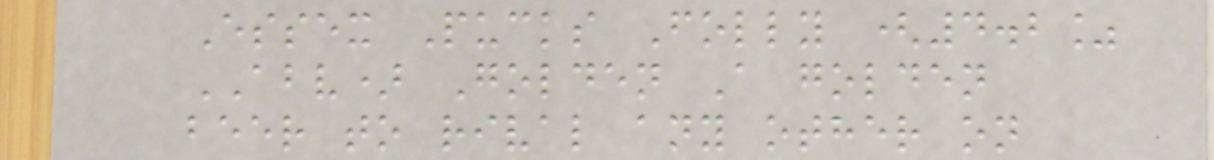Essex Pucks Folly (4.2%
ABV) Golden A golden
beer to rival any other on
